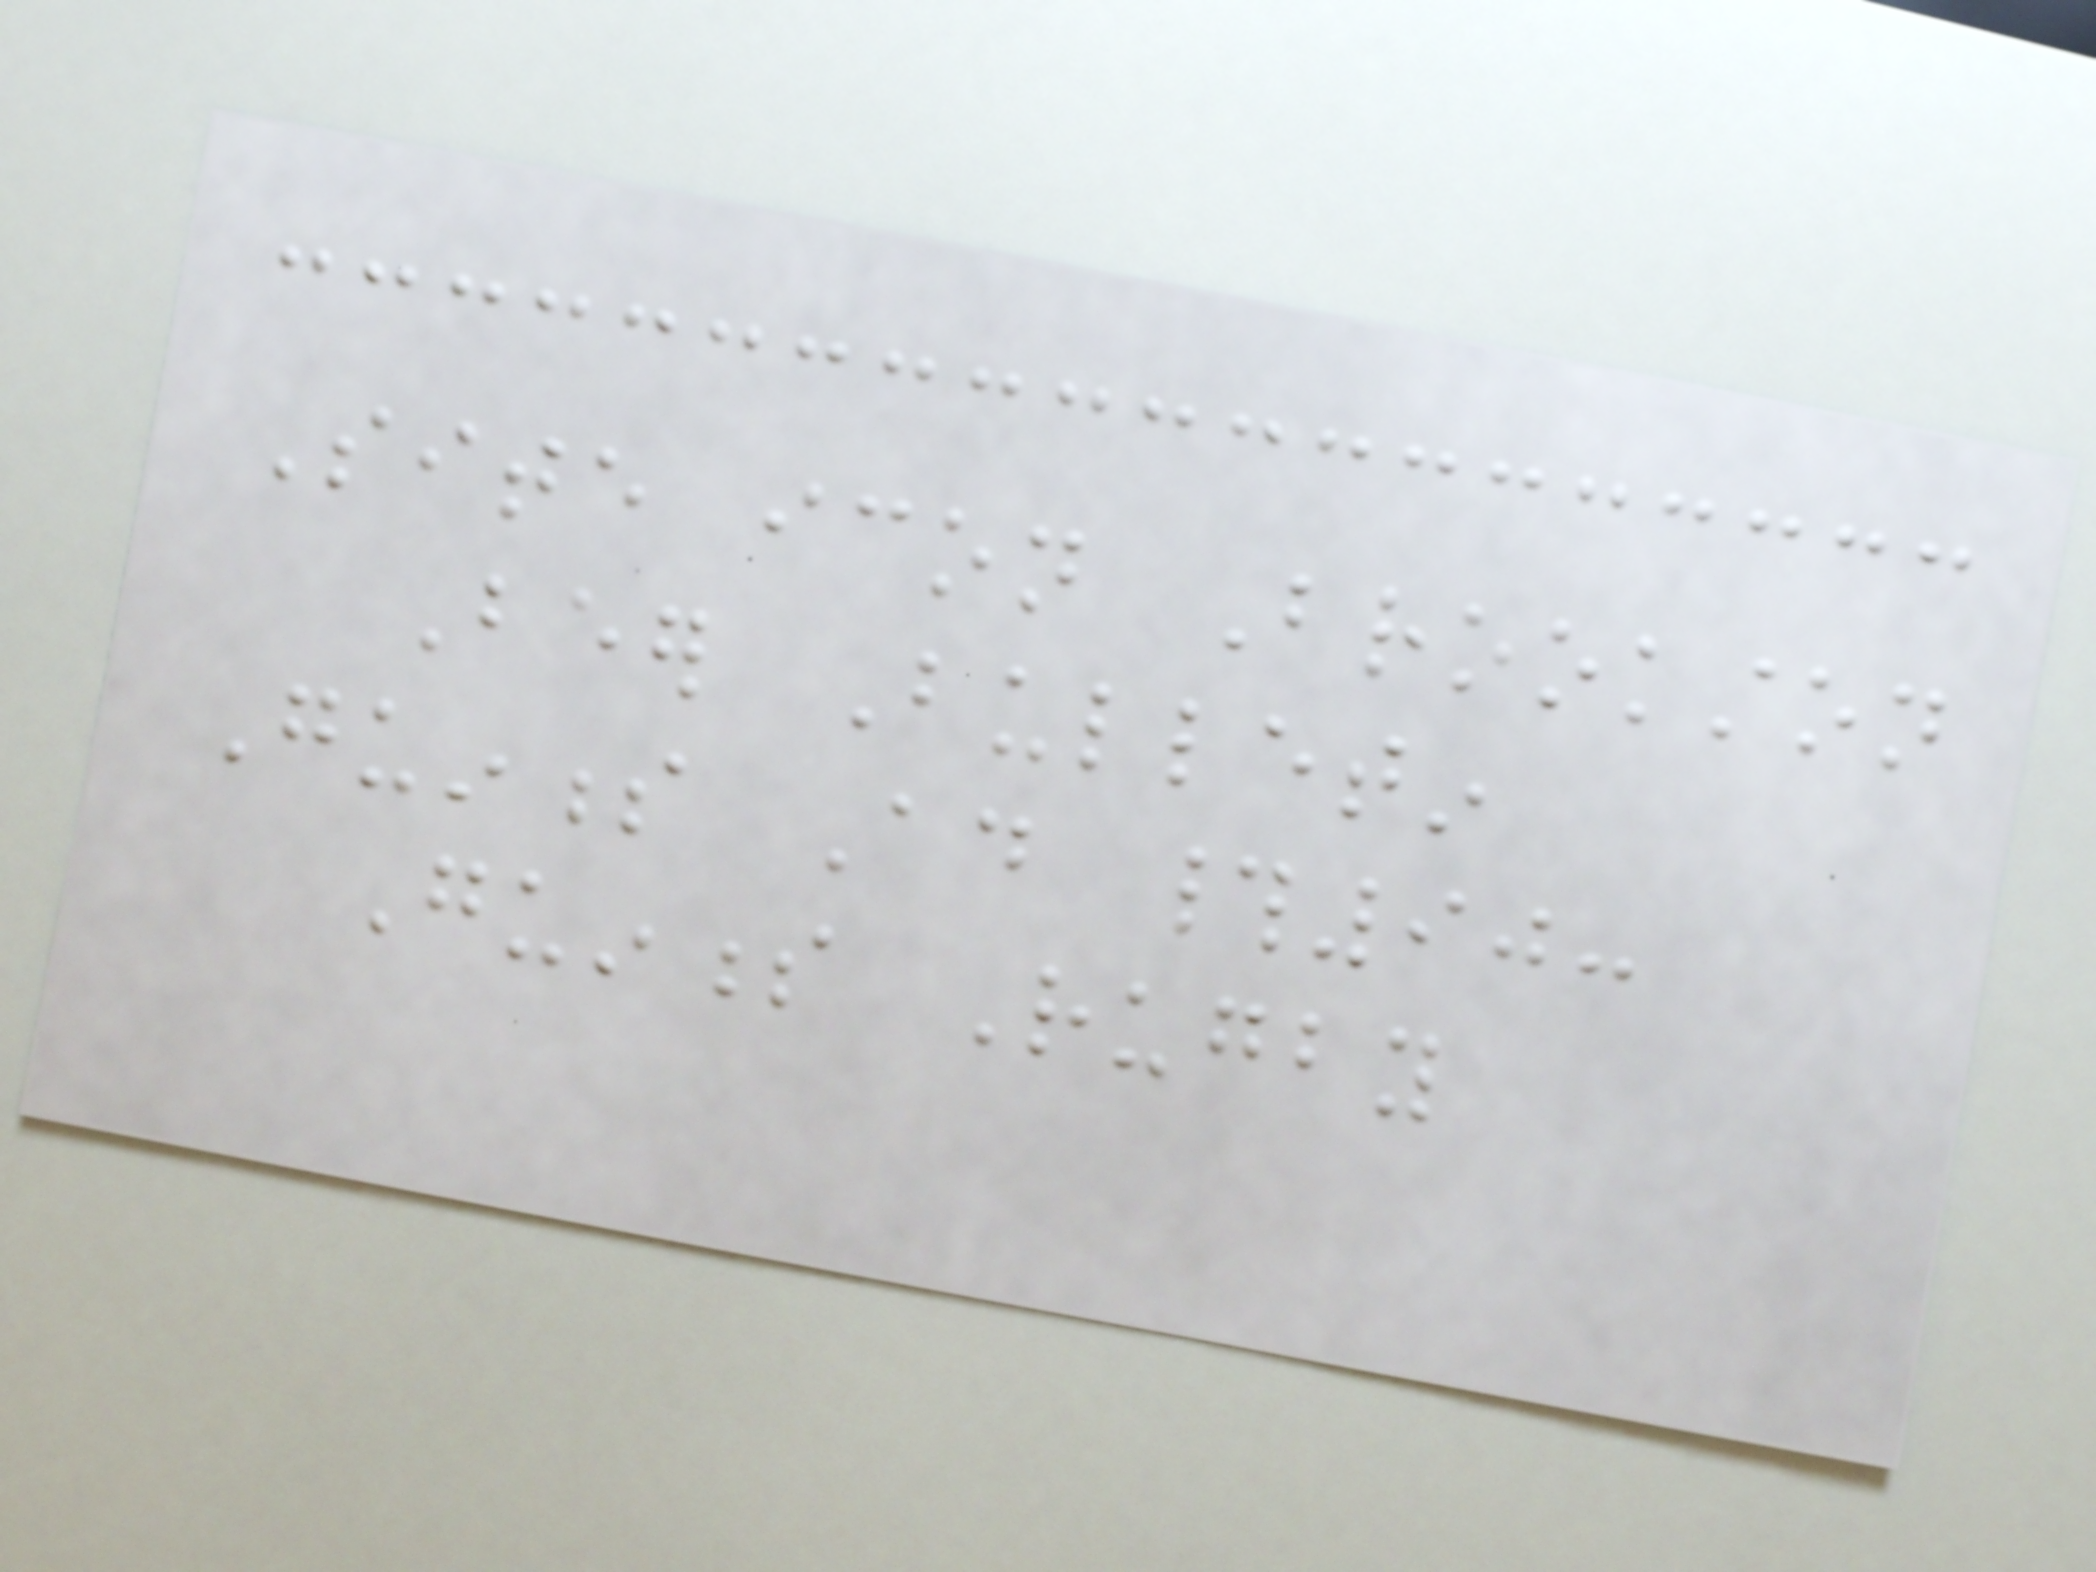Site icon Brookston
Beer Bulletin
Guinness Ad #90:
Guinness Rugby
